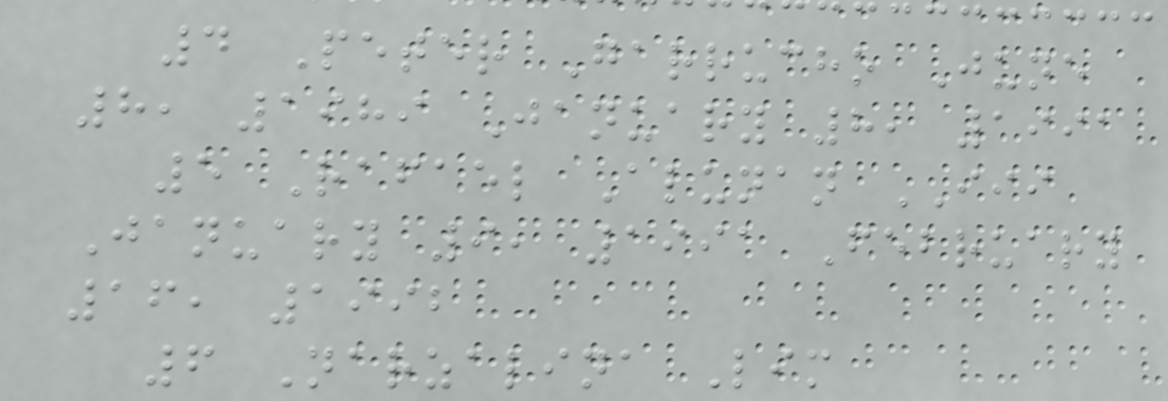4 Peter Garrucho June
8, 1989 January 8, 1991
5 Rafael Alunan III
January 9, 1991 February
16, 1992
6 Narzalina Lim
